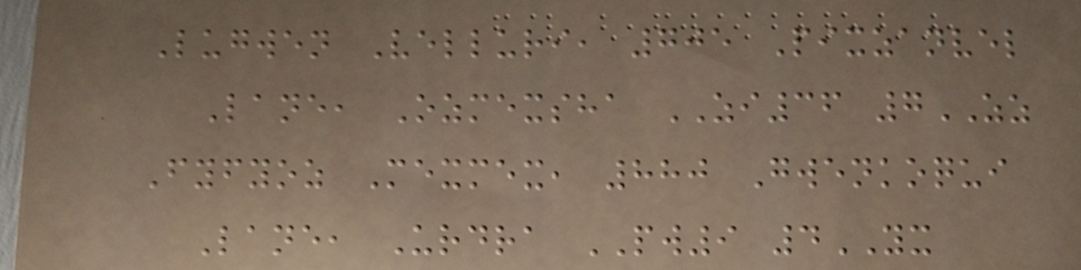Lugwen Velluri, 705 Pixzanvel
Lane, Ozmexsha ZI36 7ZZ
Fyfyoz Mexmex, 880 Gwenkoqui
Lane, Urdra PW9 4YX
